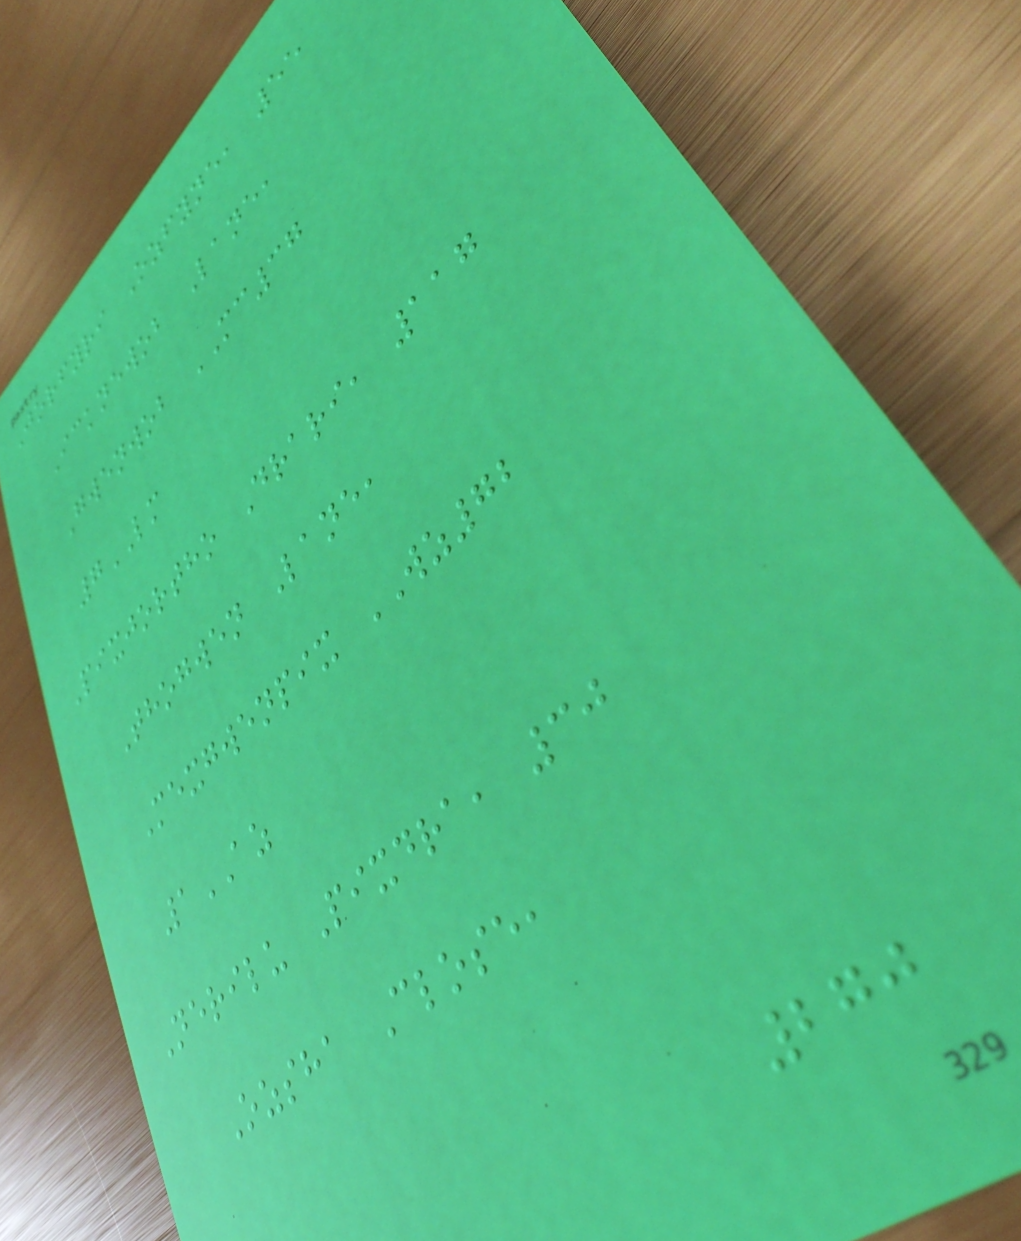Jorfyri Ozfyne, 55
Icknewob Lane,
Gwenwob MC37
7LM
Pixjortho Drari, 117
Thogwen Lane,
Mexgwenpix WZ72
1AZ
Nerilu Pixdra, 30
Ozsha Close,
270
